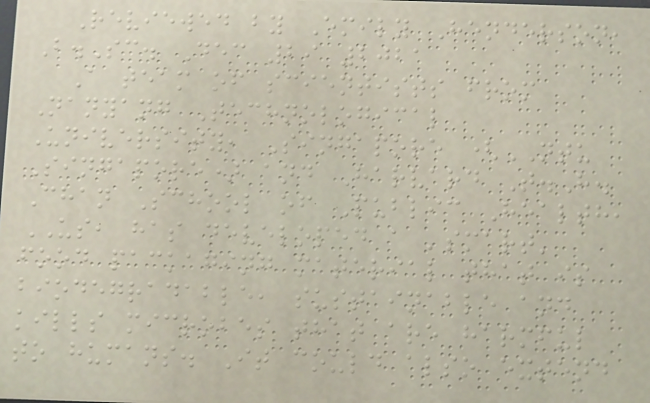Reviewed by Emily Henderson,
B.Sc. Dec 29 2021
A team of scientists from
Nanyang Technological
University, Singapore (NTU
Singapore) and Harvard T.H.
Chan School of Public Health,
US, has developed a 'smart'
food packaging material that is
biodegradable, sustainable and
kills microbes that are harmful
to humans. It could also extend
